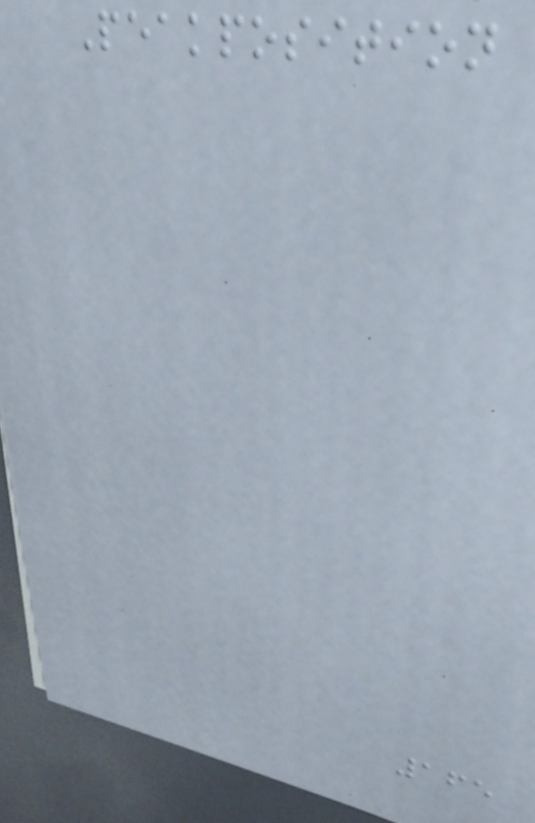Peakposition
165
